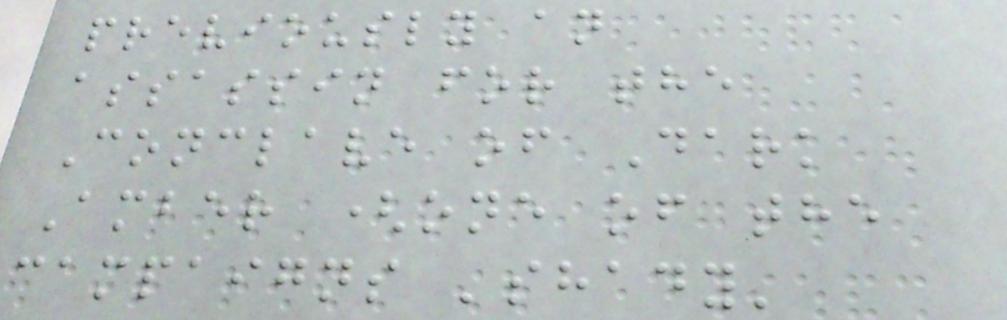previously an
assassin for the
Conclave of Dark
Amber (one of the
campaigns 'shady'
